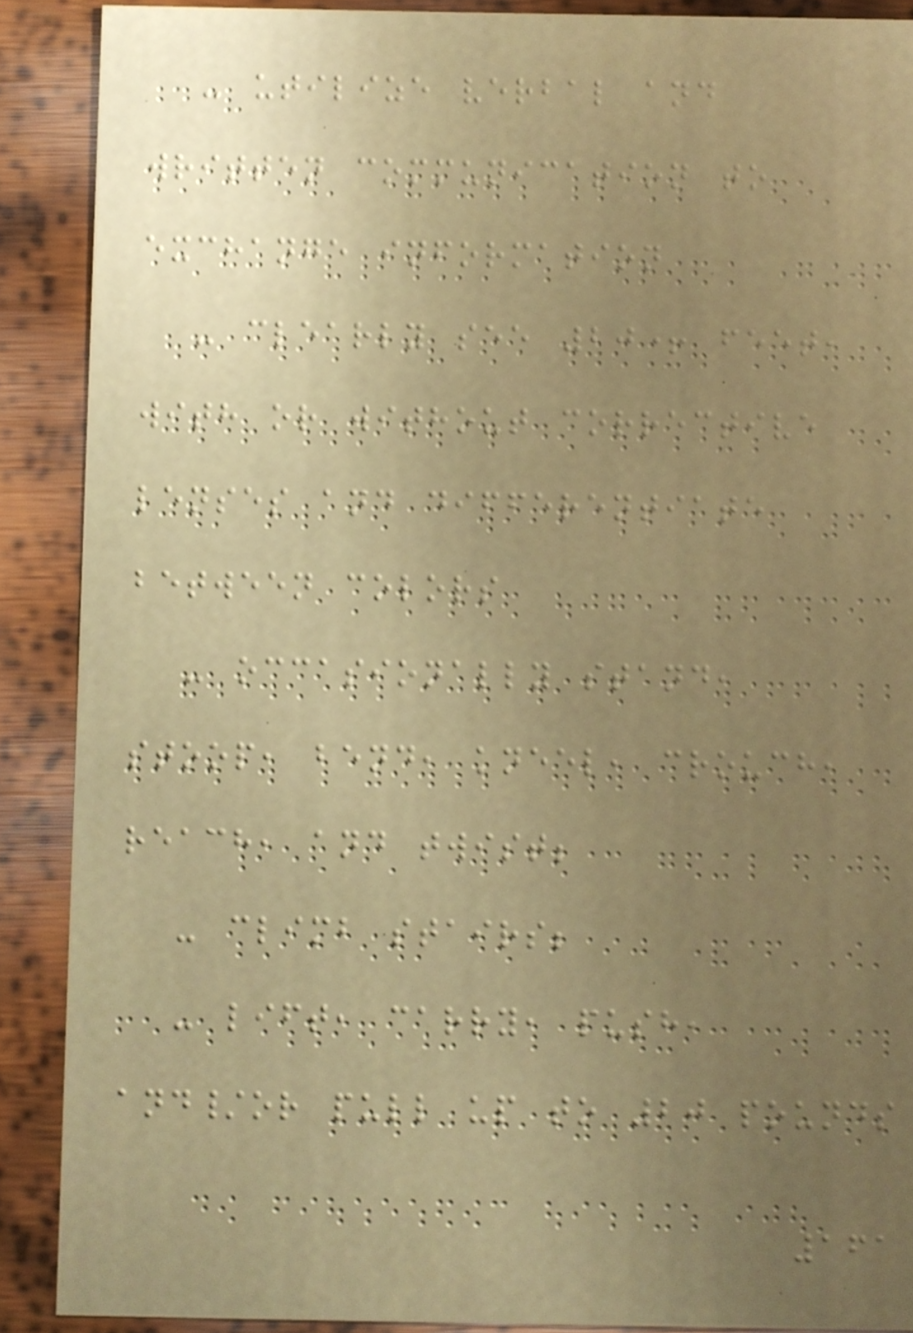- utilize verbal and
written communication to
exchange information
- clearly see 20+ feet,
with or without corrective
lenses and differentiate
between colors
- occasionally stand,
stoop, bend, kneel, crouch,
reach, and twist;
- climb stairs;
- lift, carry, push,
and/or pull up to 20 pounds
161
